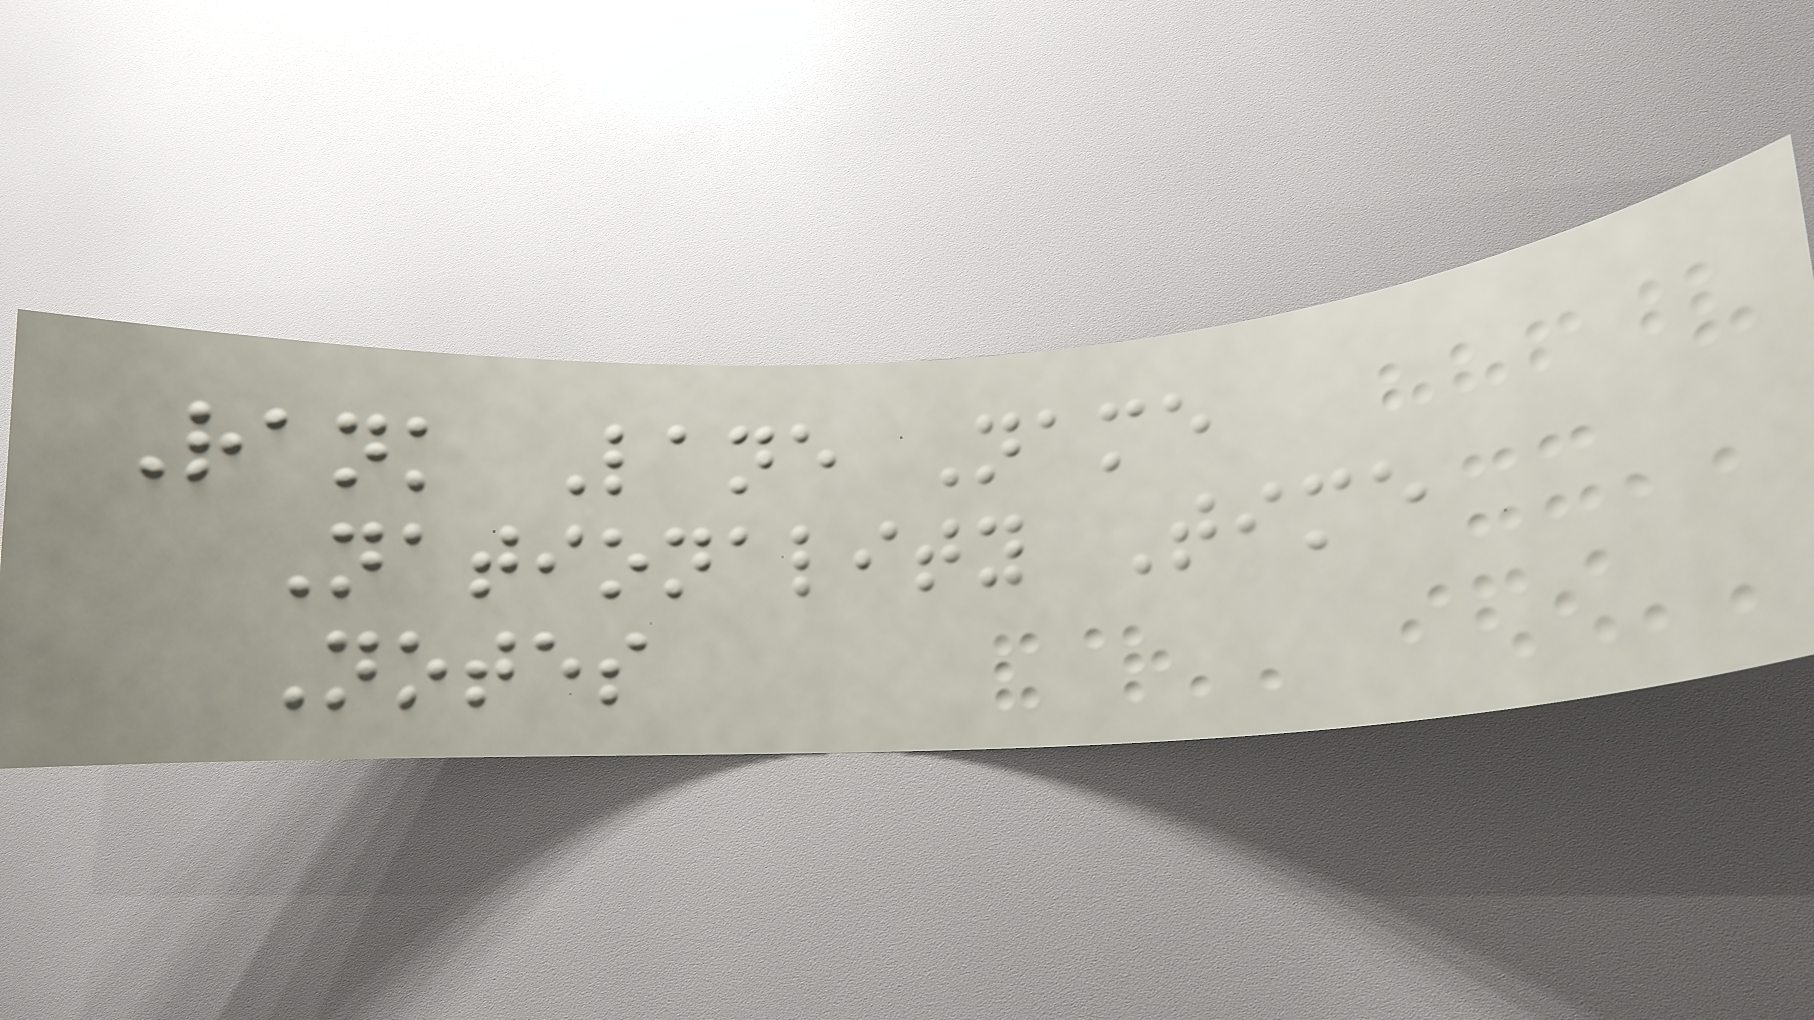Rank Lane Name
Nationality Time
Notes
